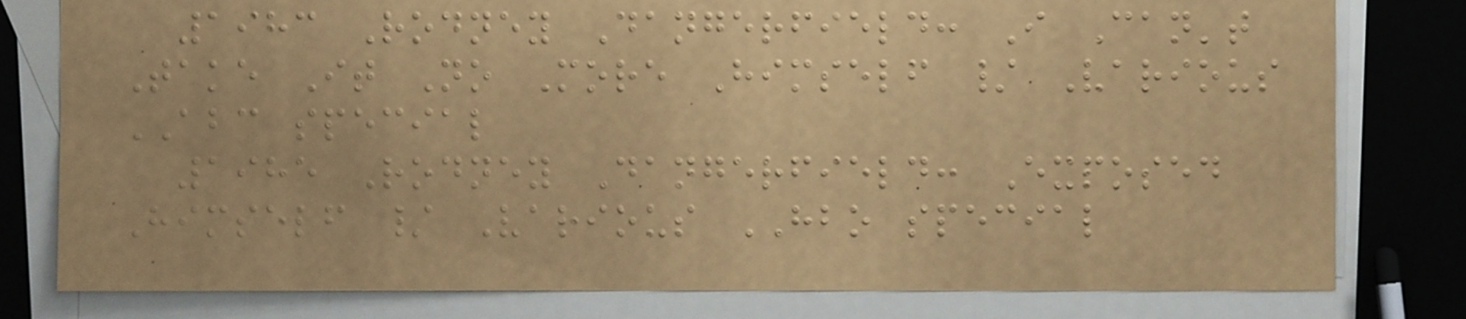1983 Rodney Dangerfield: I Can't
Take It No More Himself / Various
ABC special
1985 Rodney Dangerfield: Exposed
Himself / Various HBO special
